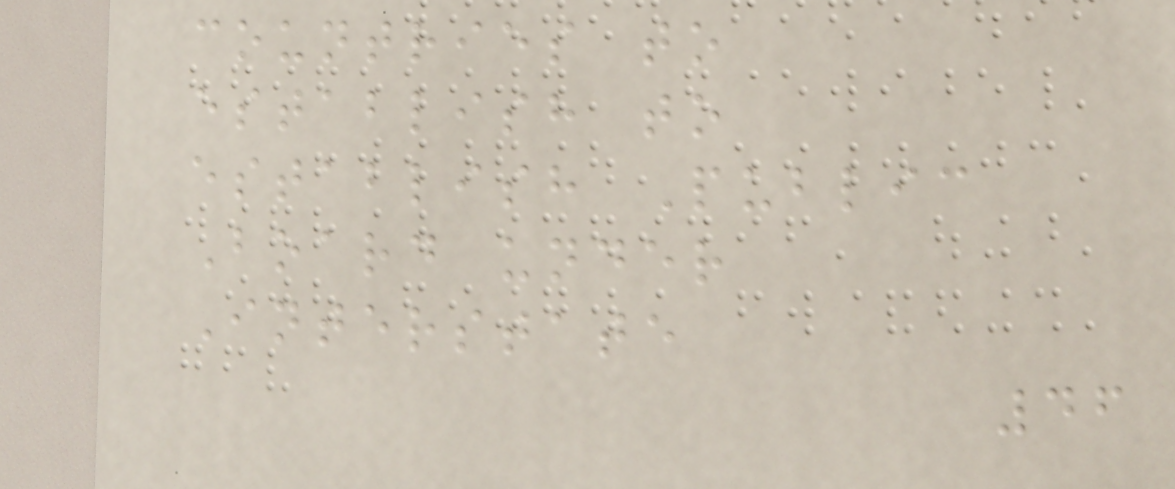countries to
establish to
establish Public
Board under
Interstate
46
